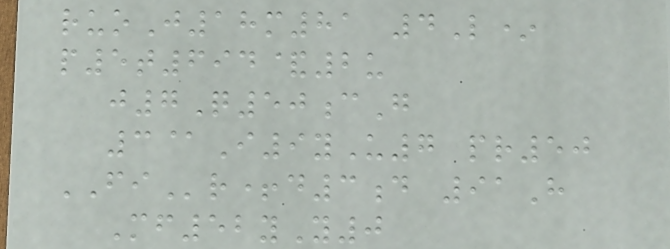ruoJ18m81 4L*
p5t694&2u
j7Q50cG
3@I9yU7 pr50
FIr+d3d 91H
Mf52yY0
